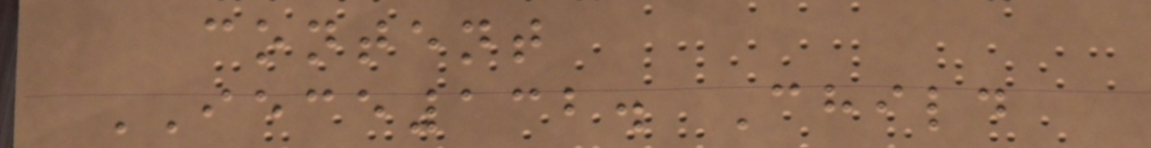content
IECE132. Child
